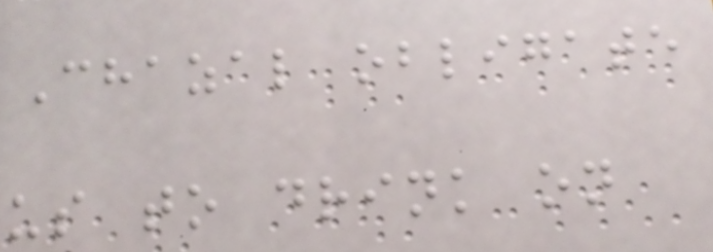Chazal obligate
us to drink on
